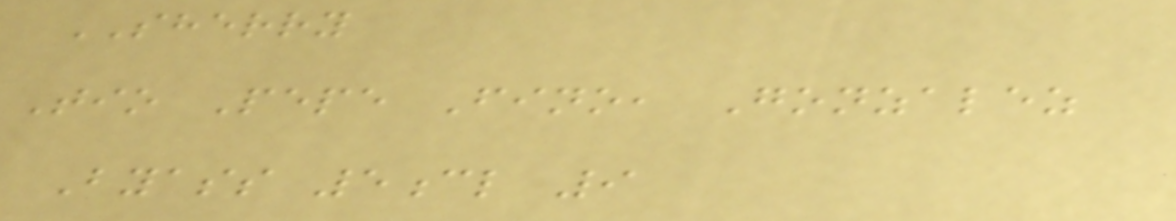SHERRY
Tio Pepe Fino, Gonzalez
Byass 5cl 9
